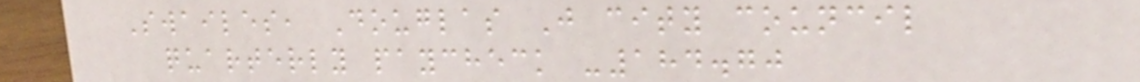Swailes, Douglas J city council
quarterly paycheck -184.70
